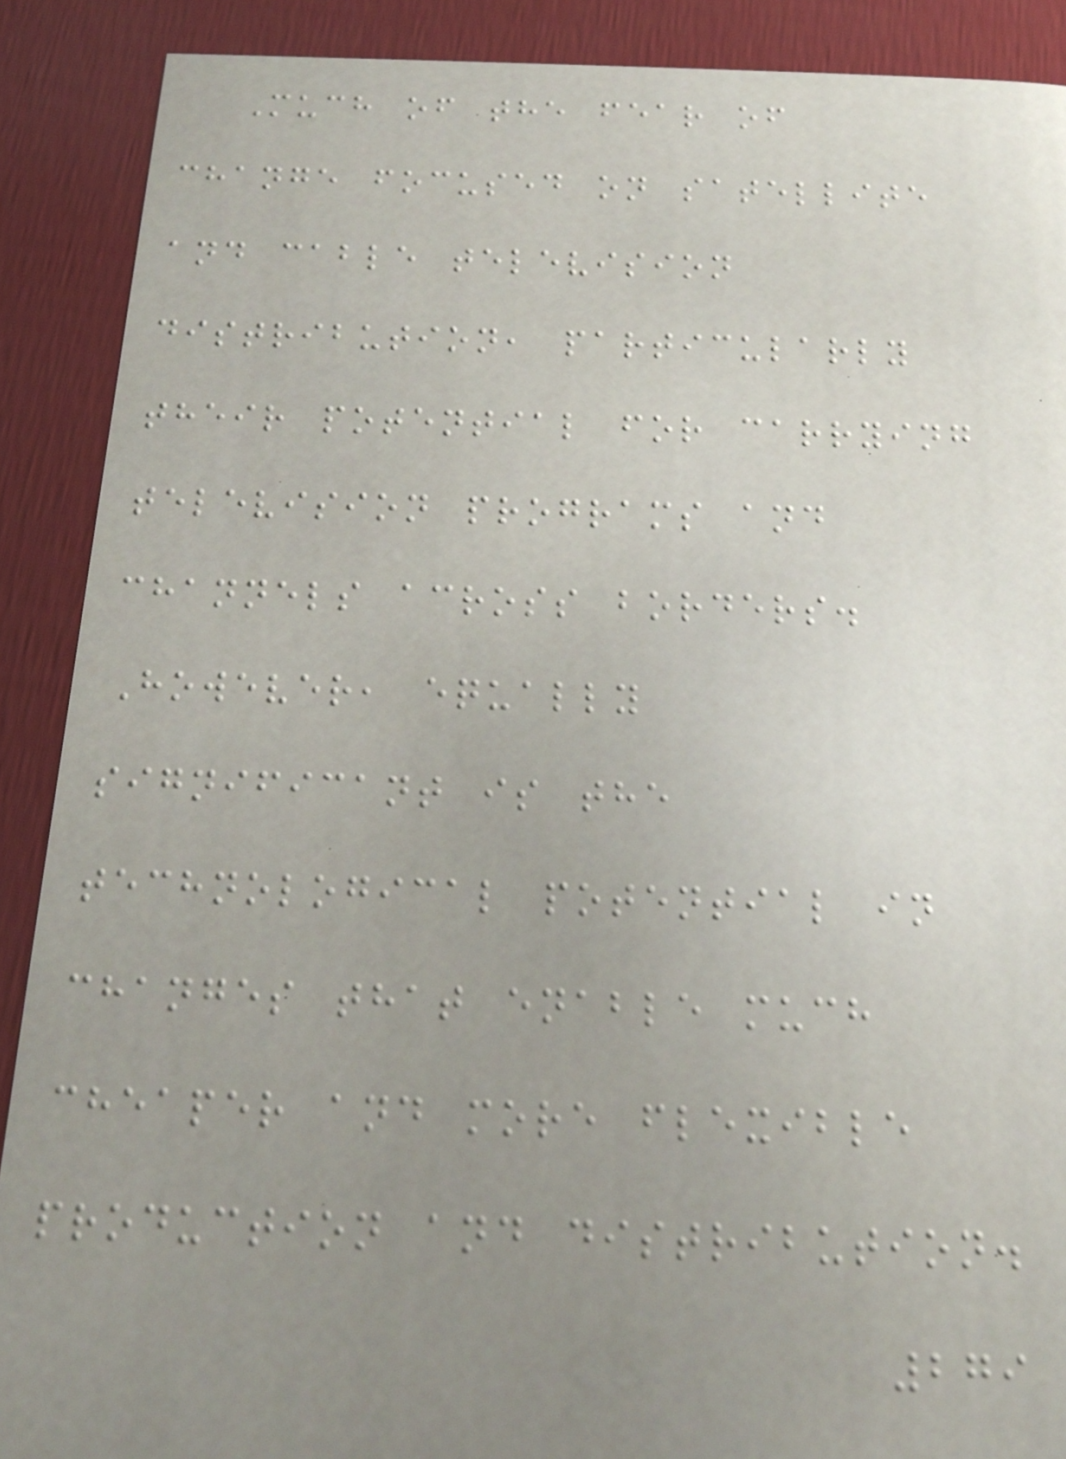Much of the fear of
change focused on satellite
and cable television
distribution, particularly
their potential for carrying
television programs and
channels across borders.
However, equally
significant is the
technological potential in
changes that enable much
cheaper and more flexible
production and distribution.
279
